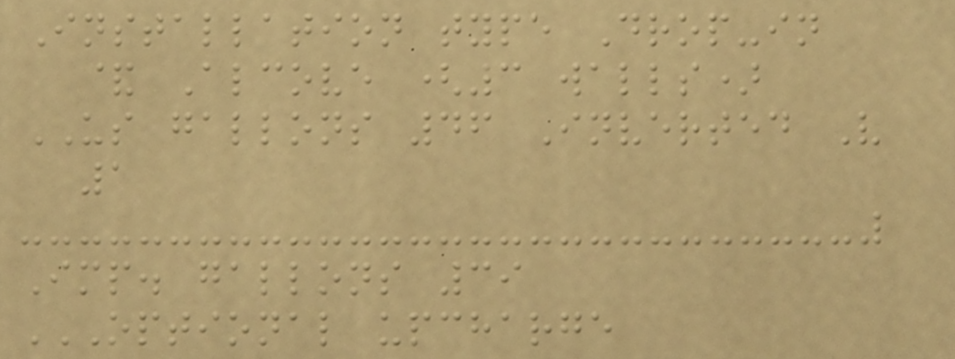Installation type Drop-in
& Alcove (3 walls)
US gallons 46 Inverted V
1
Imp. gallons 39
OPTIONAL UPCHARGE
